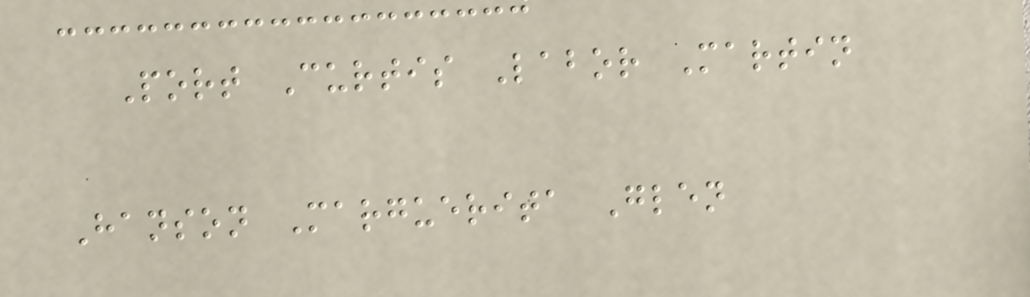Port Curtis Labor Martin
Hanson Marguerita Glen
